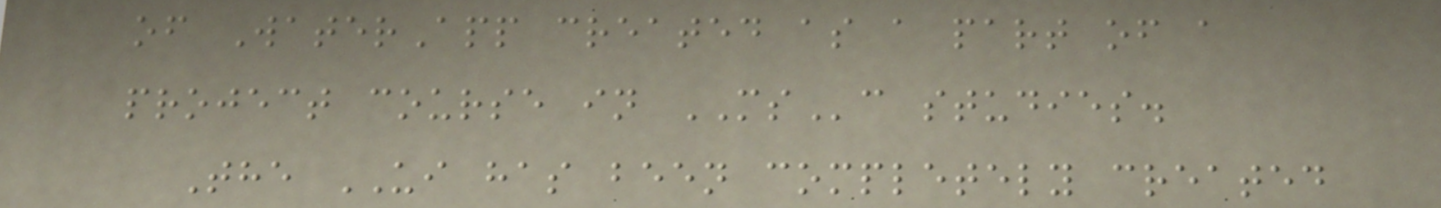of WaterApp created as a part of a
project course in MSc studies.
The UI has been completely created
